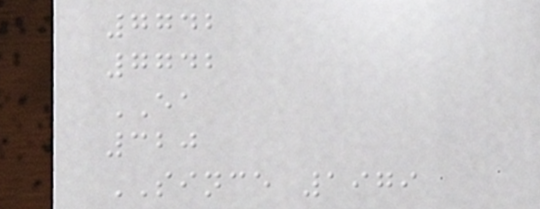7742
7742
EA
320
SINCE 1979
